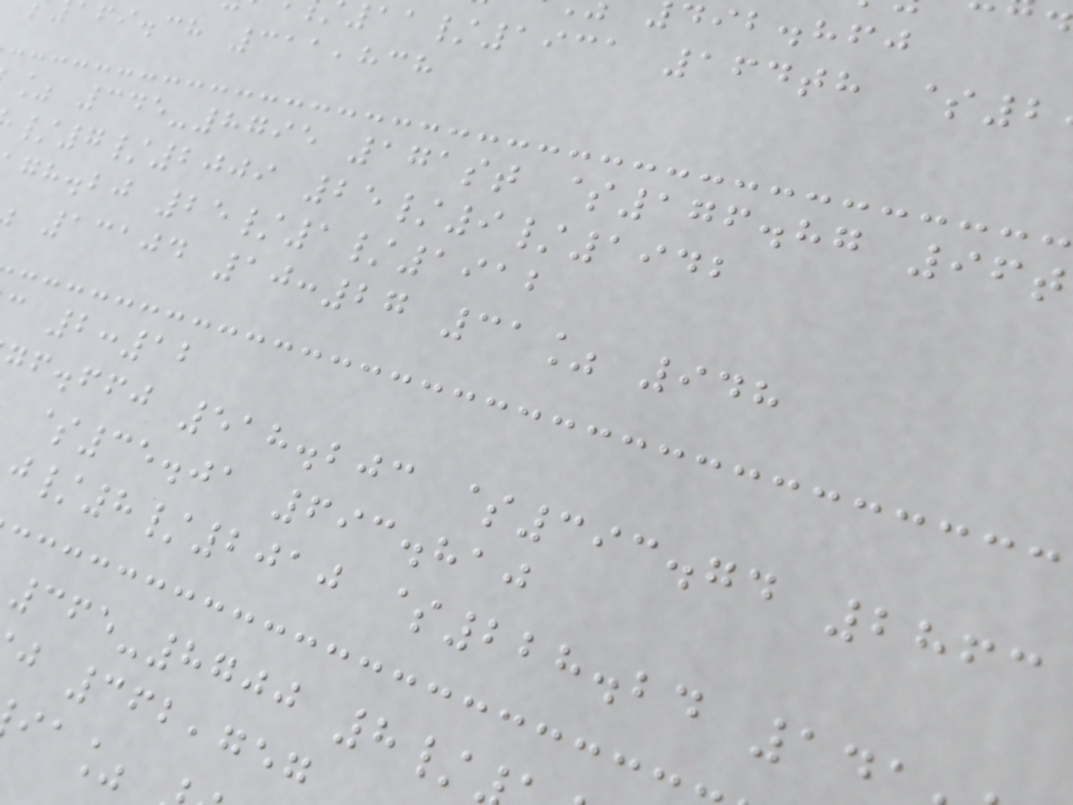11/1931 164th $2
afi.ch 311,838
% 345-8795 171st $176.87 96t
/7/2009 25/9/1942
gh.bj 25/1/1912
13104 10:27 31% 948
2:12
gf.ffj 518.203 $393.74 2863
$35.01 693.810
/8/2010 $228.24 14
365-8700 8/
j 362,757
